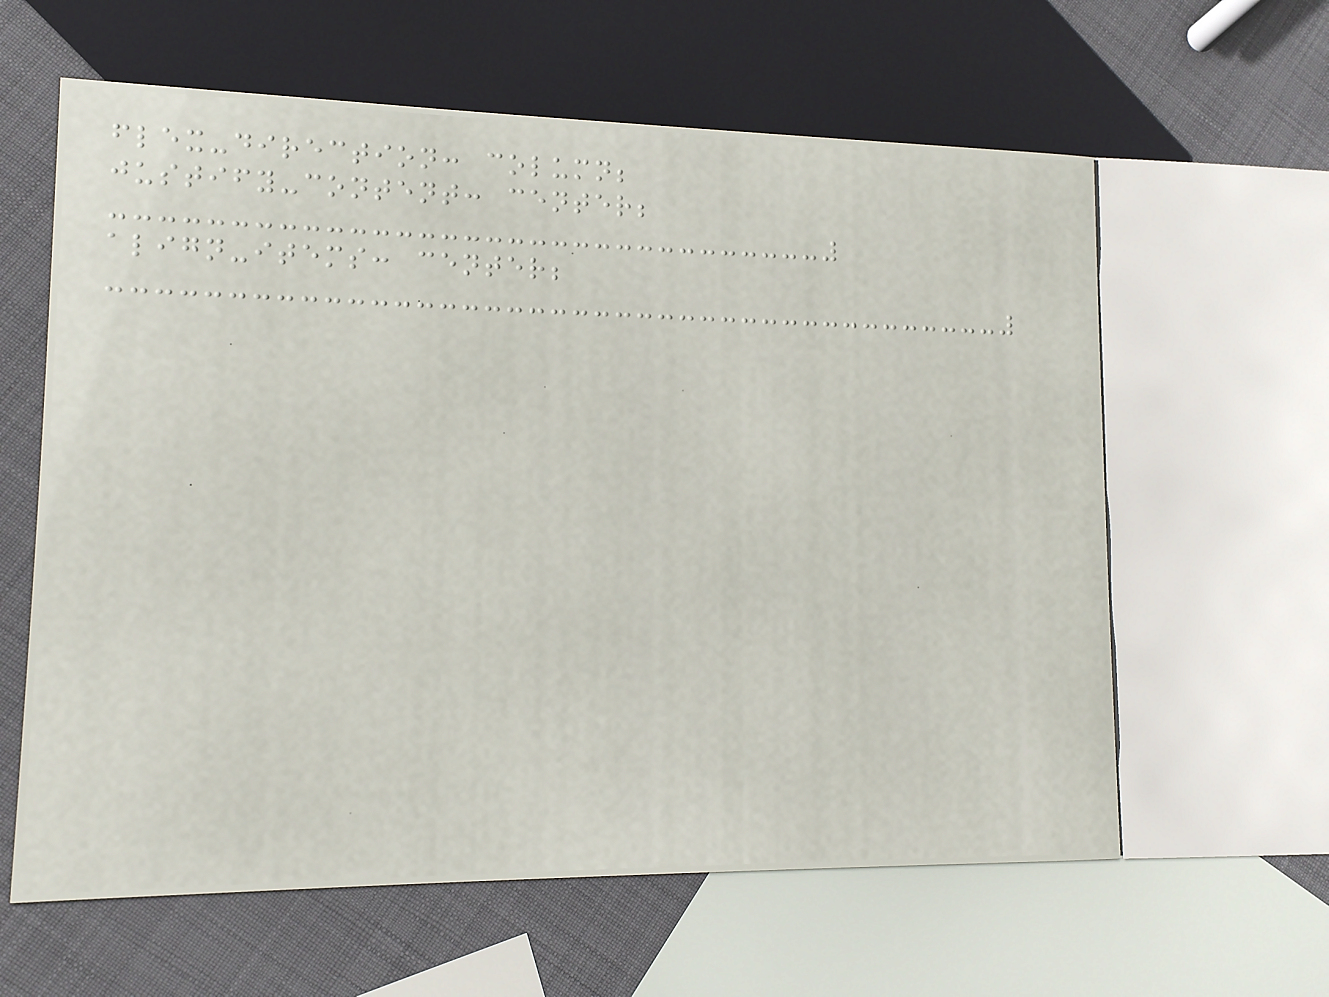flex-direction: column;
justify-content: center;
align-items: center;
